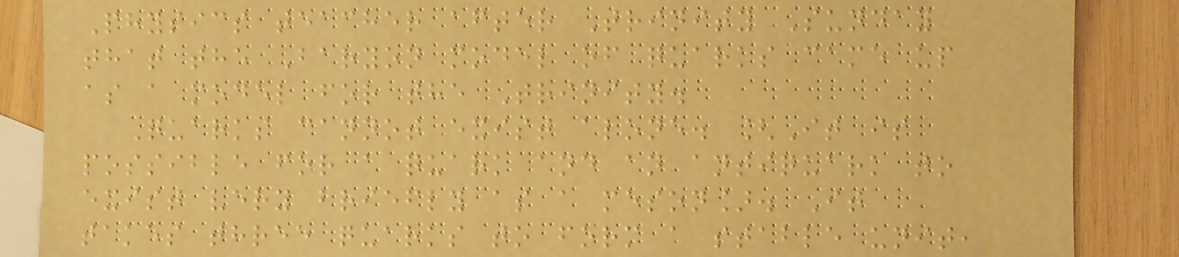Physics teacher after Trinity Sunday
that the Baryon model of quarks came up
as a model for the Trinity.
Quarks cannot exist alone. [It is
possible for a quark and an antiquark to
exist very briefly as a meson]. It
takes three quarks to form a stable unit,
